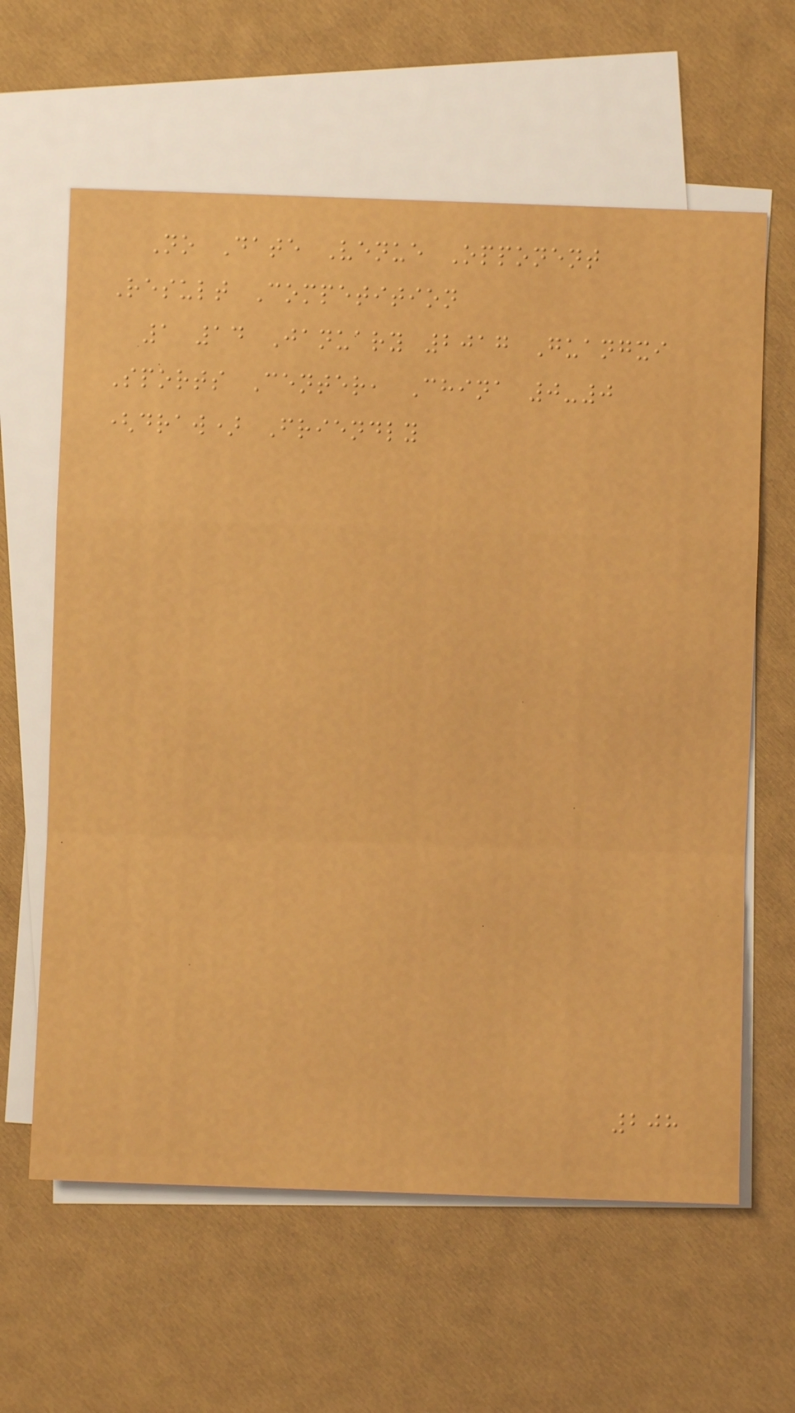No Date Venue Opponent
Result Competition
1 14 January 2017 Guangxi
Sports Center, China 0-0
(draw) Friendly
208
